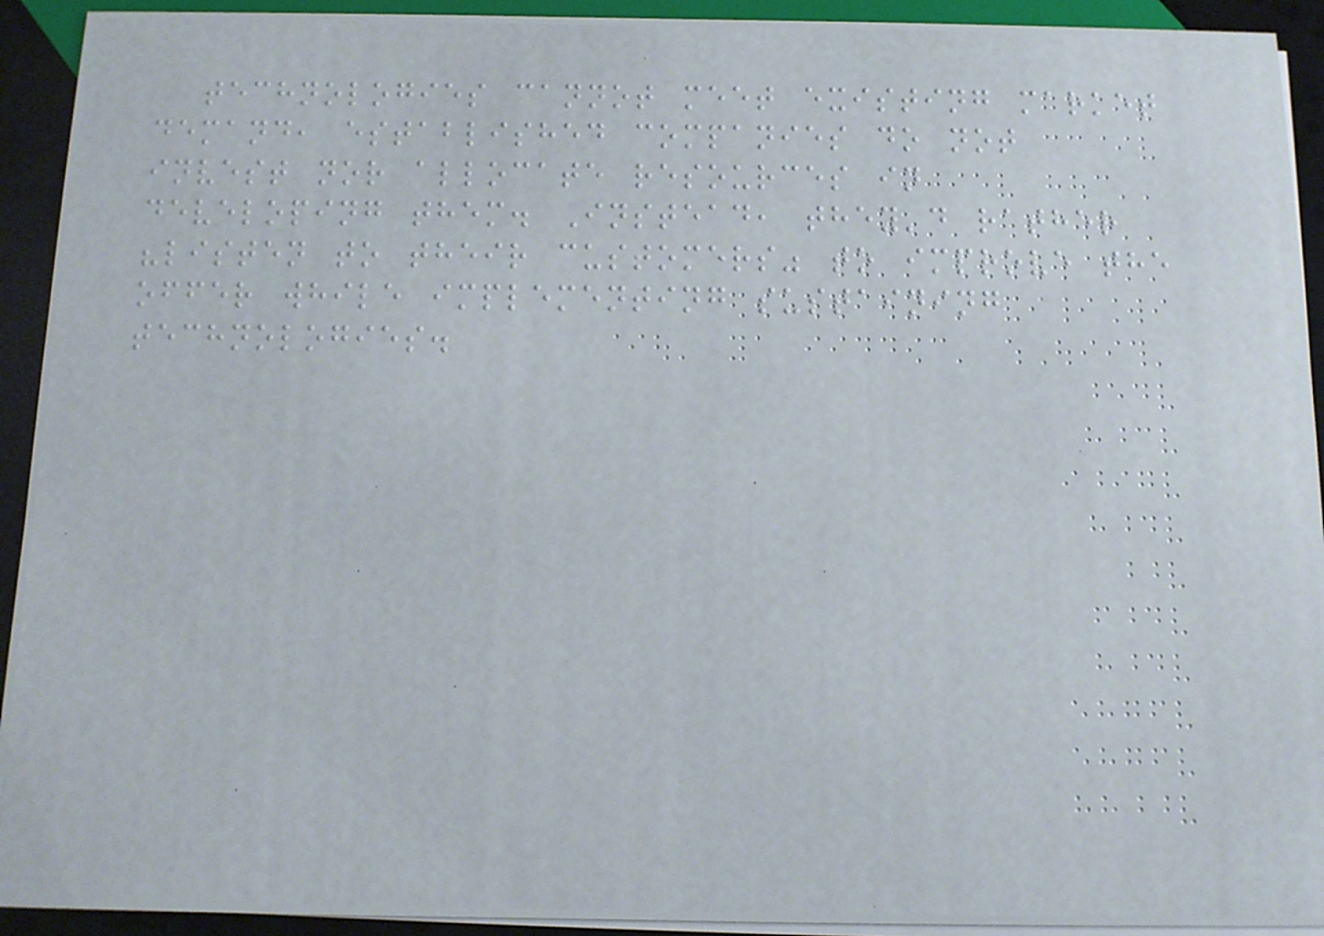technologies cannot meet existing market
demand, established companies do not
invest nor allocate resources in
developing them. Instead, they'd rather
"listen to their customers" to improve the
offer while implementing sustaining
technologies.
